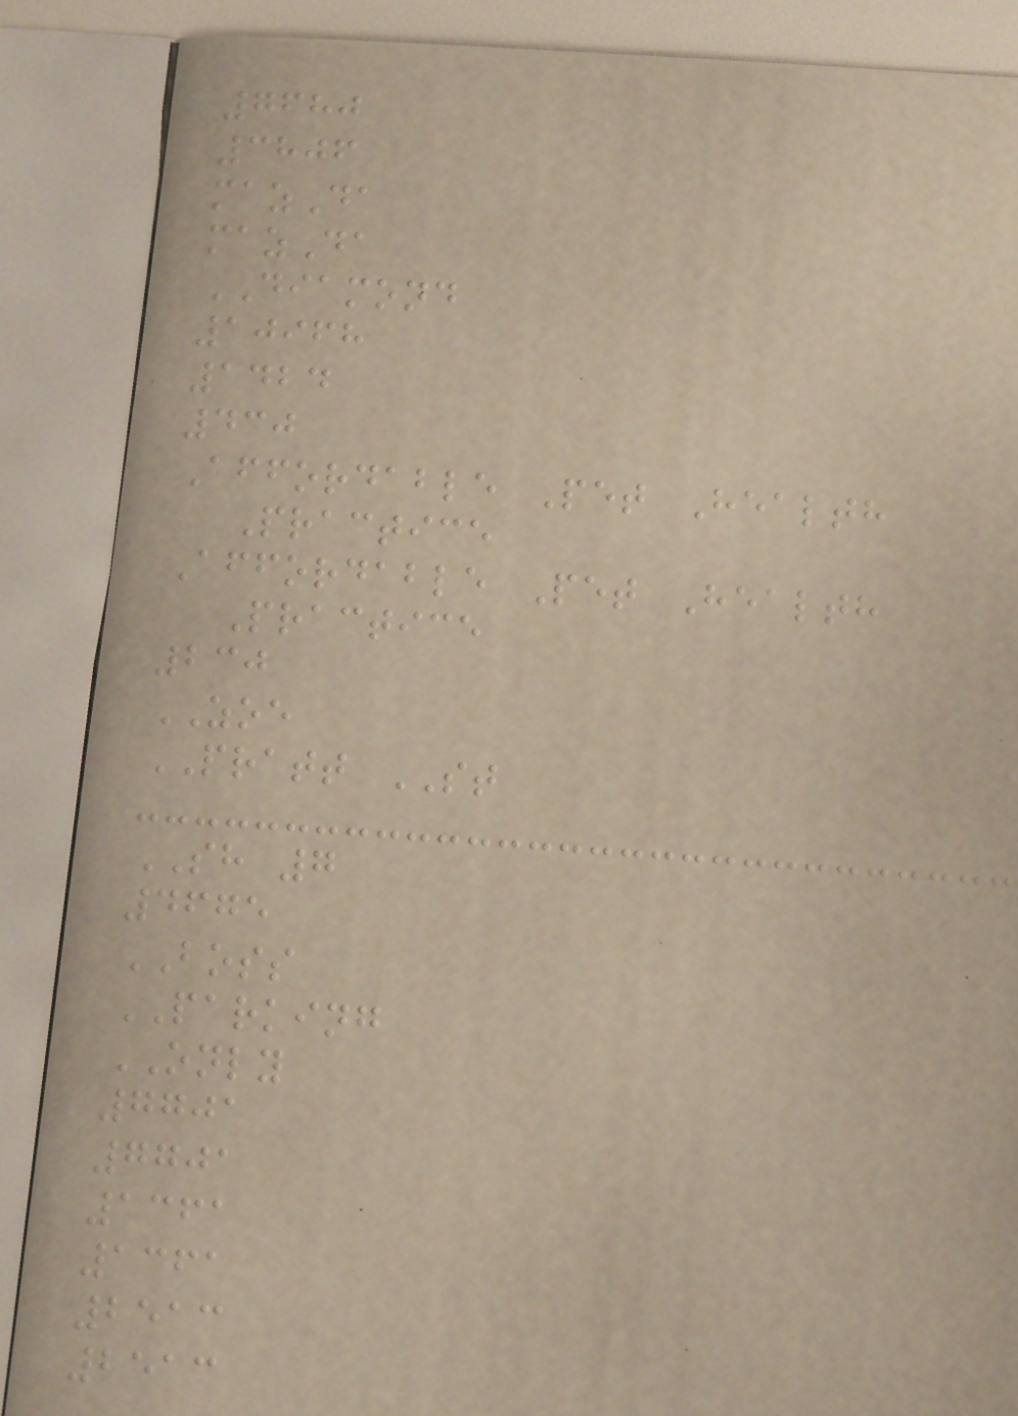7680
3806
mazDa
mazDa
DIAMOND
10968
1424
430
Affordable Pet Health
Practice
Affordable Pet Health
Practice
230
ZOE
PRATT ST
SH 7
4675
BOSS
PARKING
ONLY
7701
7701
1361
1361
2513
2513
